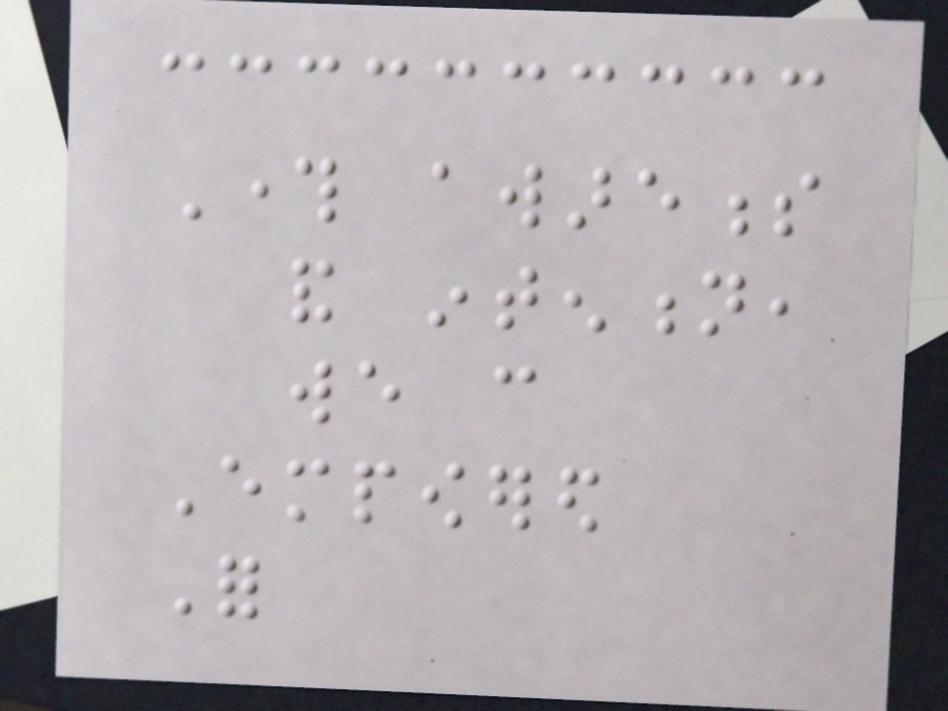Through awareness
and intention,
we can
Empowered
For
